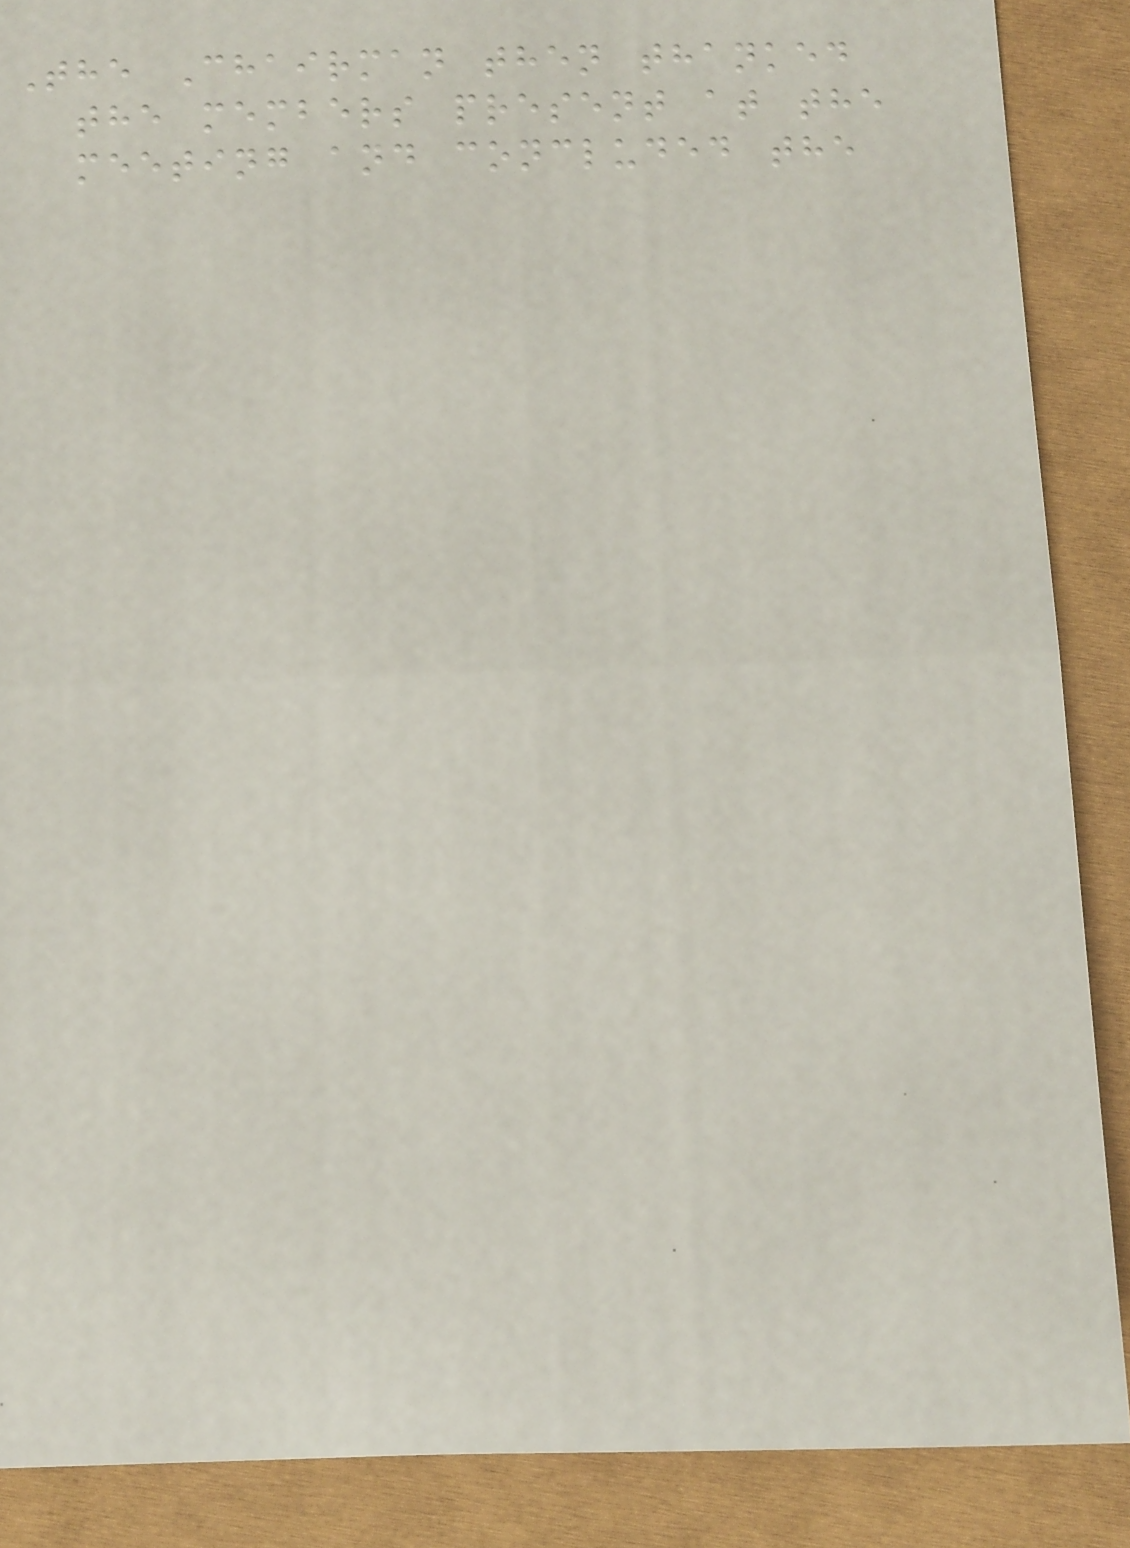The Chairman then thanked
the members present at the
meeting and concluded the
